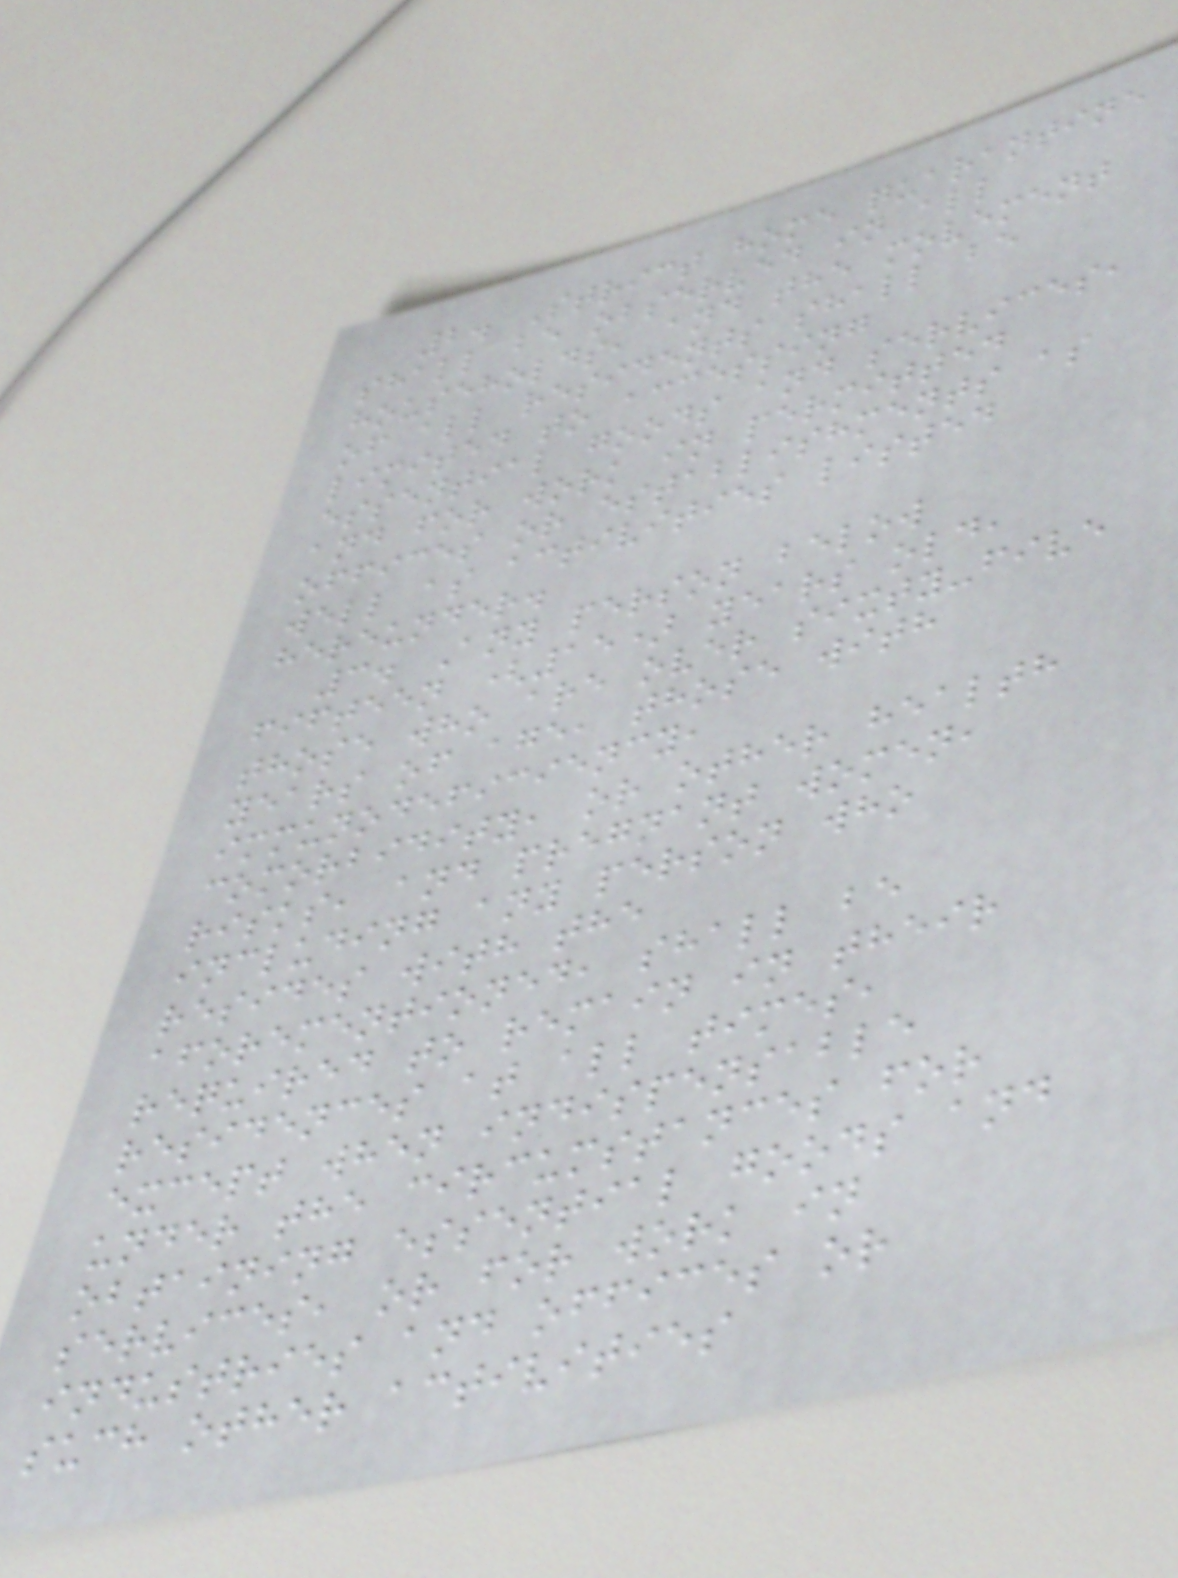2. Strict home quarantine
shall be observed in all
households, and the movement
of all residents shall be
limited to accessing
essential goods and services,
and for work in permitted
offices or establishments as
well as activities listed
hereunder.
3. Any person below
fifteen (15) years old,
those who are over sixty-five
years of age, those with
immunodeficiency,
comorbidity, or other health
risks, and pregnant women,
including any person who
resides with the
aforementioned, shall be
required to remain in their
residences at all times,
except when indispensable
under the circumstances for
obtaining essential goods and
services, or for work in
industries and offices or
such other activities
